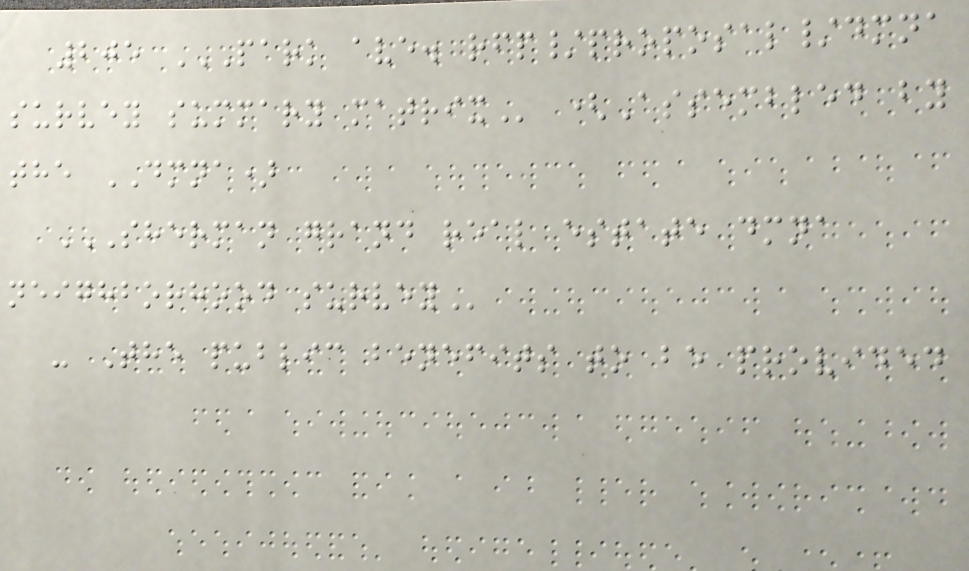205 PARK AVE. RFP/PROPOSAL/DMNA
SURVEY SUMMARY MATRIX (Assembled by
the DMNA)
SHERMAN GRAND REAL ESTATE DMNA
NEIGHBORHOOD SURVEY
- The public benefits to be provided
